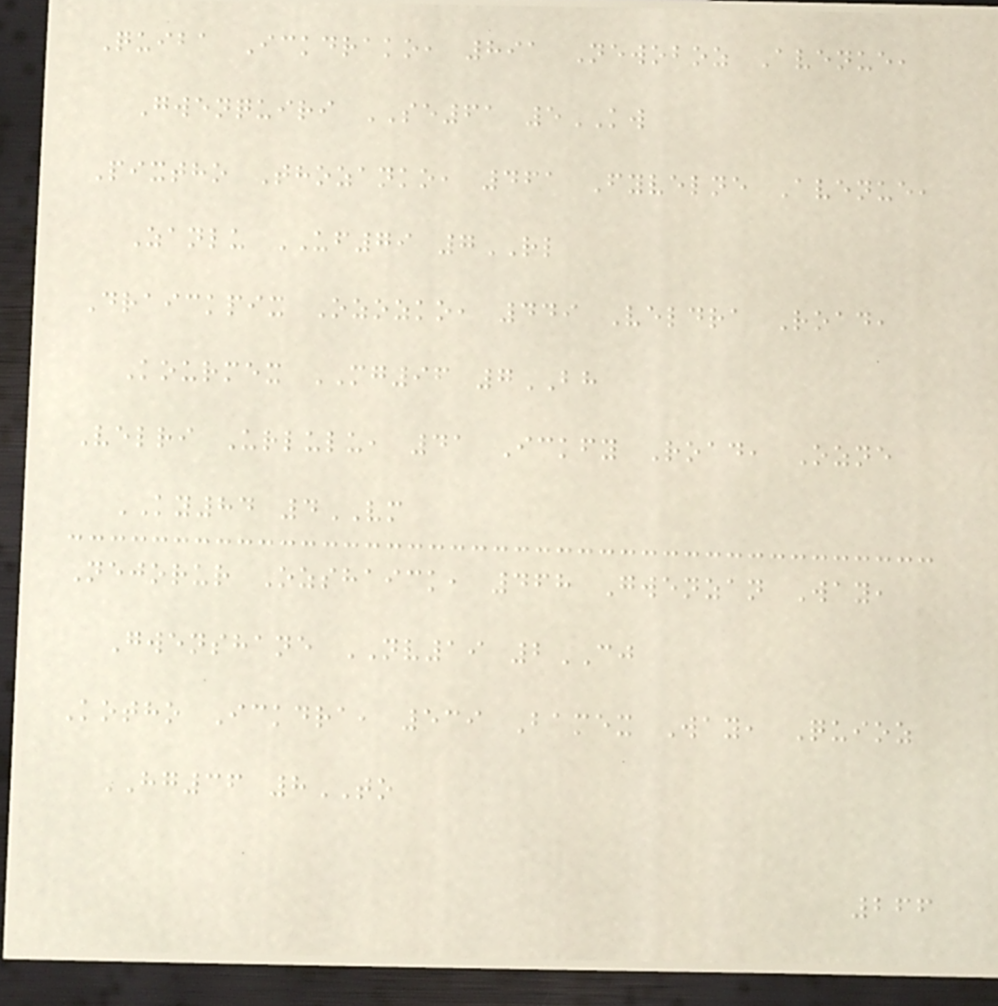Quiba Ickdrako, 891 Newoboz Avenue,
Gwenquiri SE61 5KW
Pixtho Thozanko, 461 Fyvelne Avenue,
Zanlu UF79 7RL
Draickpix Ozozko, 449 Veldra Road,
Kourmex MG96 7BH
Velri Urlulu, 41 Ickfy Road, Ozne
KY84 4VM
Nejorur Ozshaick, 468 Gwenzan Way,
Gwenshane NV19 2CJ
Kotho Ickdra, 539 Bamex Way, Quioz
HG36 8TO
266
